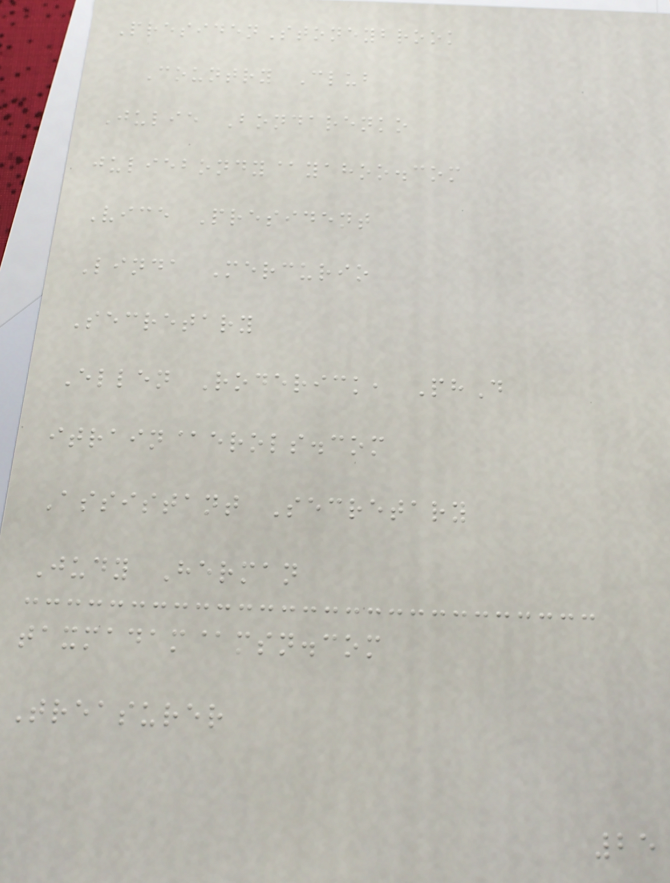PresidenStoneybrook
Country Club
Julie Bondarenko
juliebondy@yahoo.com
Vice President
Linda Mercurio
Secretary
Ellen Roderick, PhD
itrain@erols.com
Assistant Secretary
Judy Herman
taxmadam@msn.com
Treasurer
25
